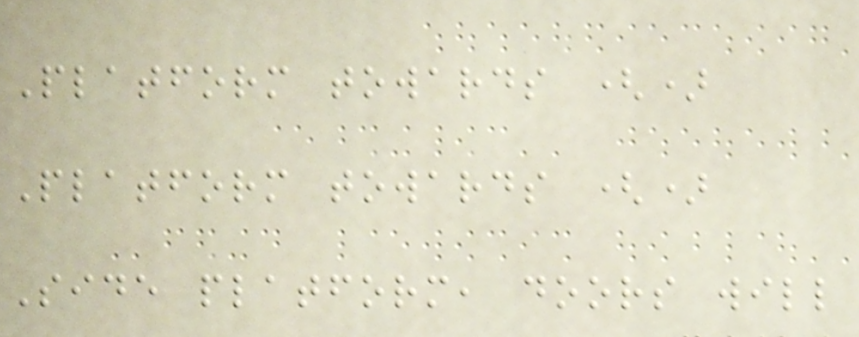Platform towards ()
Platform towards ()
Side platform, doors will
